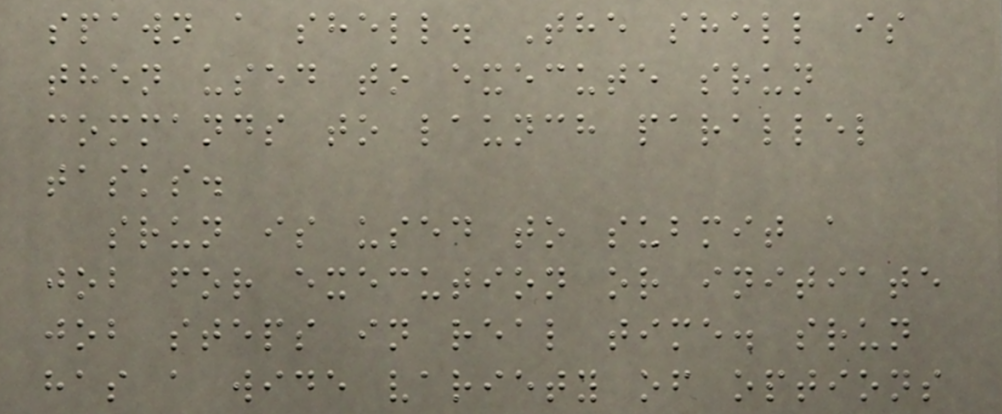spawn a shell. The shell is
then used to execute srun
commands to launch parallel
tasks.
srun is used to submit a
job for execution or initiate
job steps in real time. srun
has a wide variety of options
